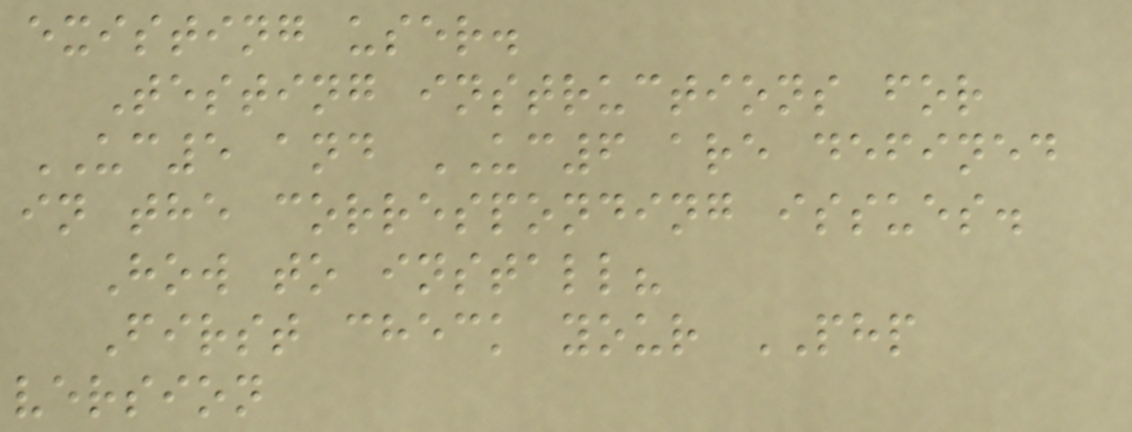existing user.
Testing instructions for
UC5 and UC6 are defined
in the corresponding issues.
How to install?
First check your PHP
version
